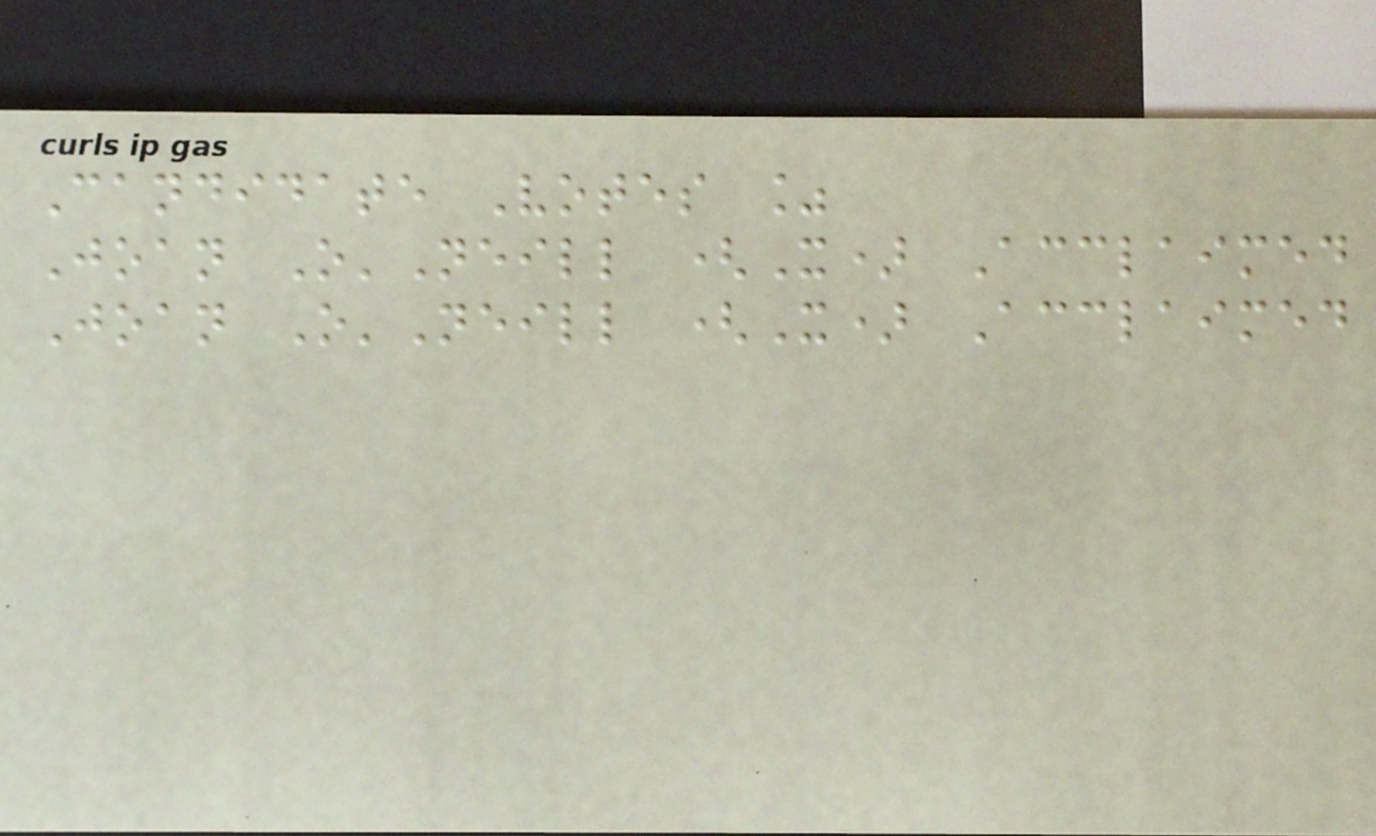Candidate Votes %
Joan O'Neill (X) Acclaimed
Joan O'Neill (X) Acclaimed
